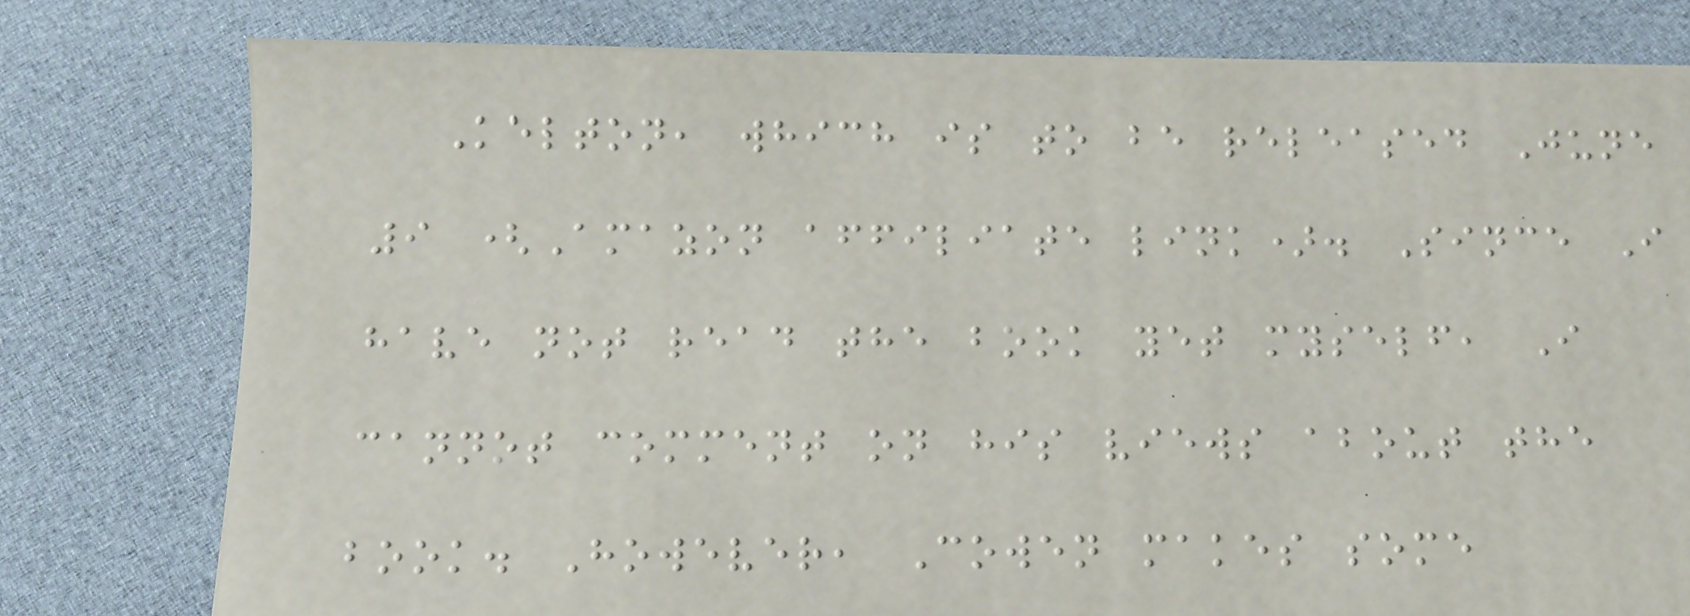Kelton, which is to be released June
9 (Amazon affiliate link). Since I
have not read the book yet myself, I
cannot comment on his views about the
book. However, Cowen makes some
